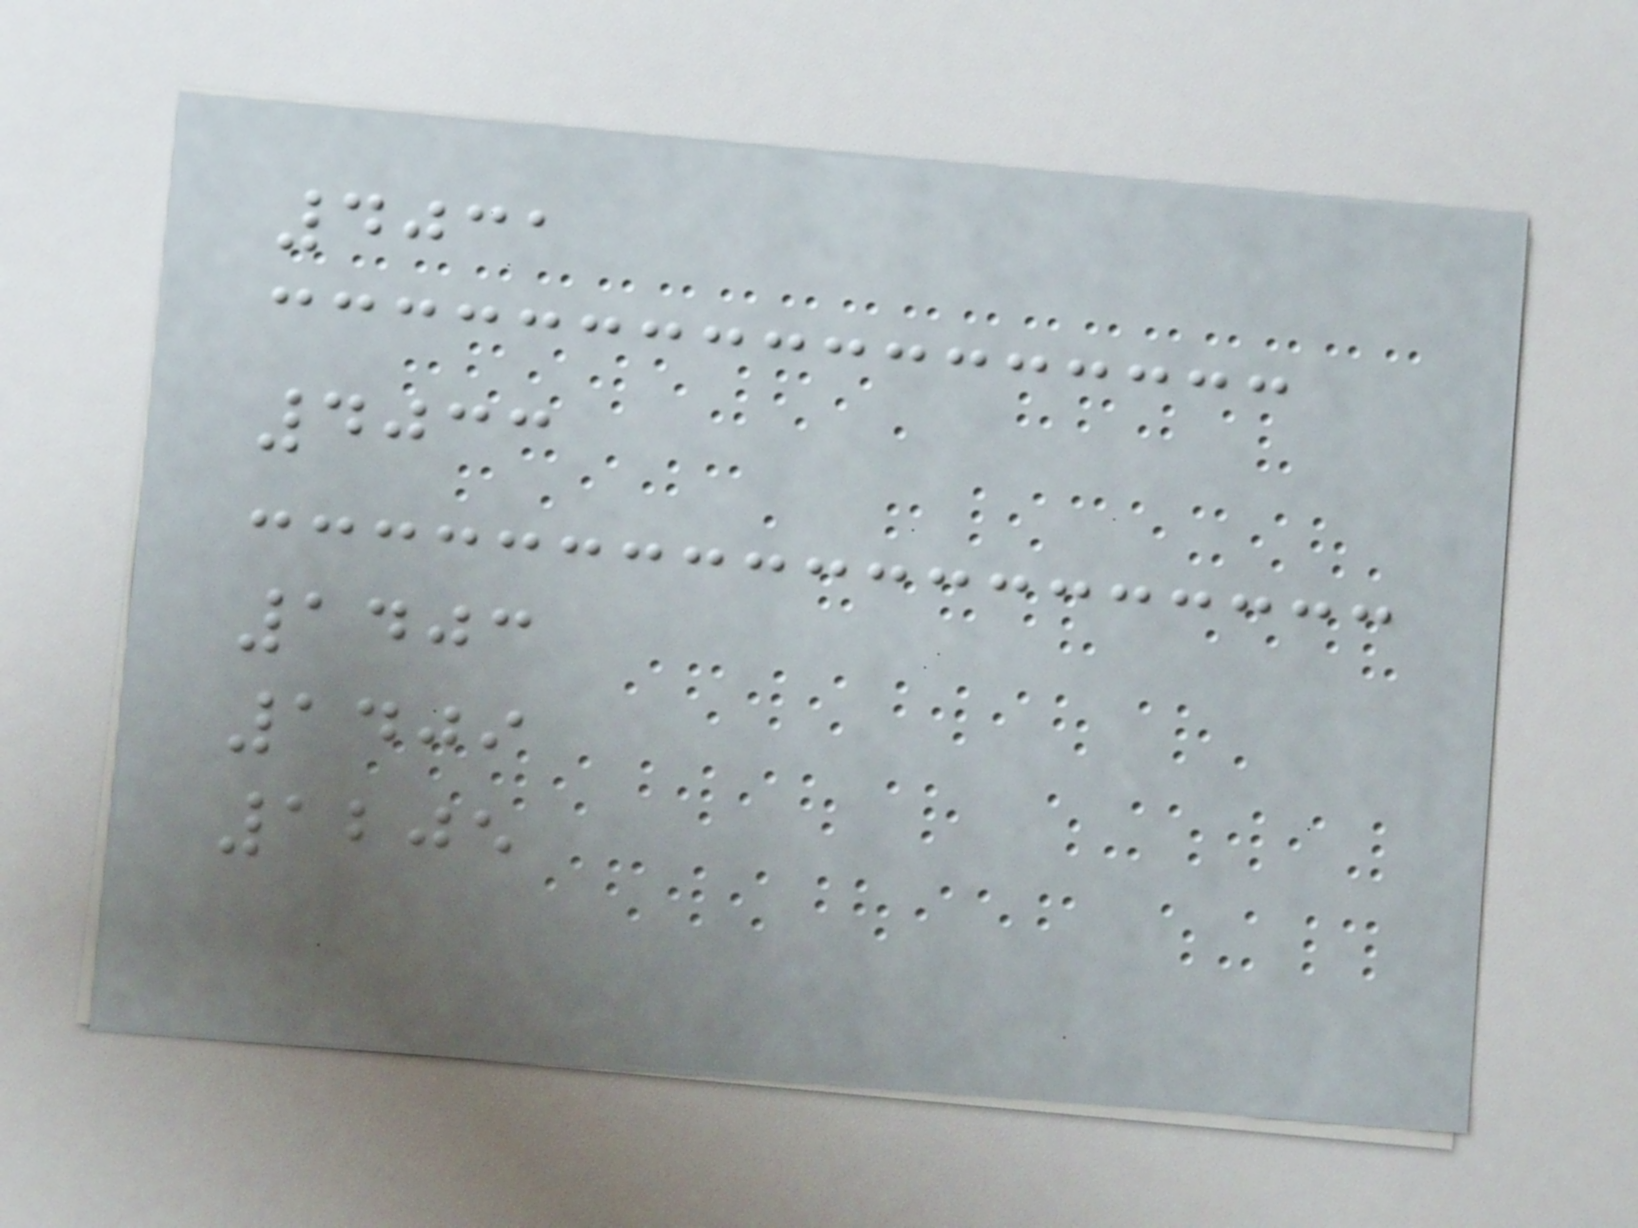4031
4033
1403
1409
1205
